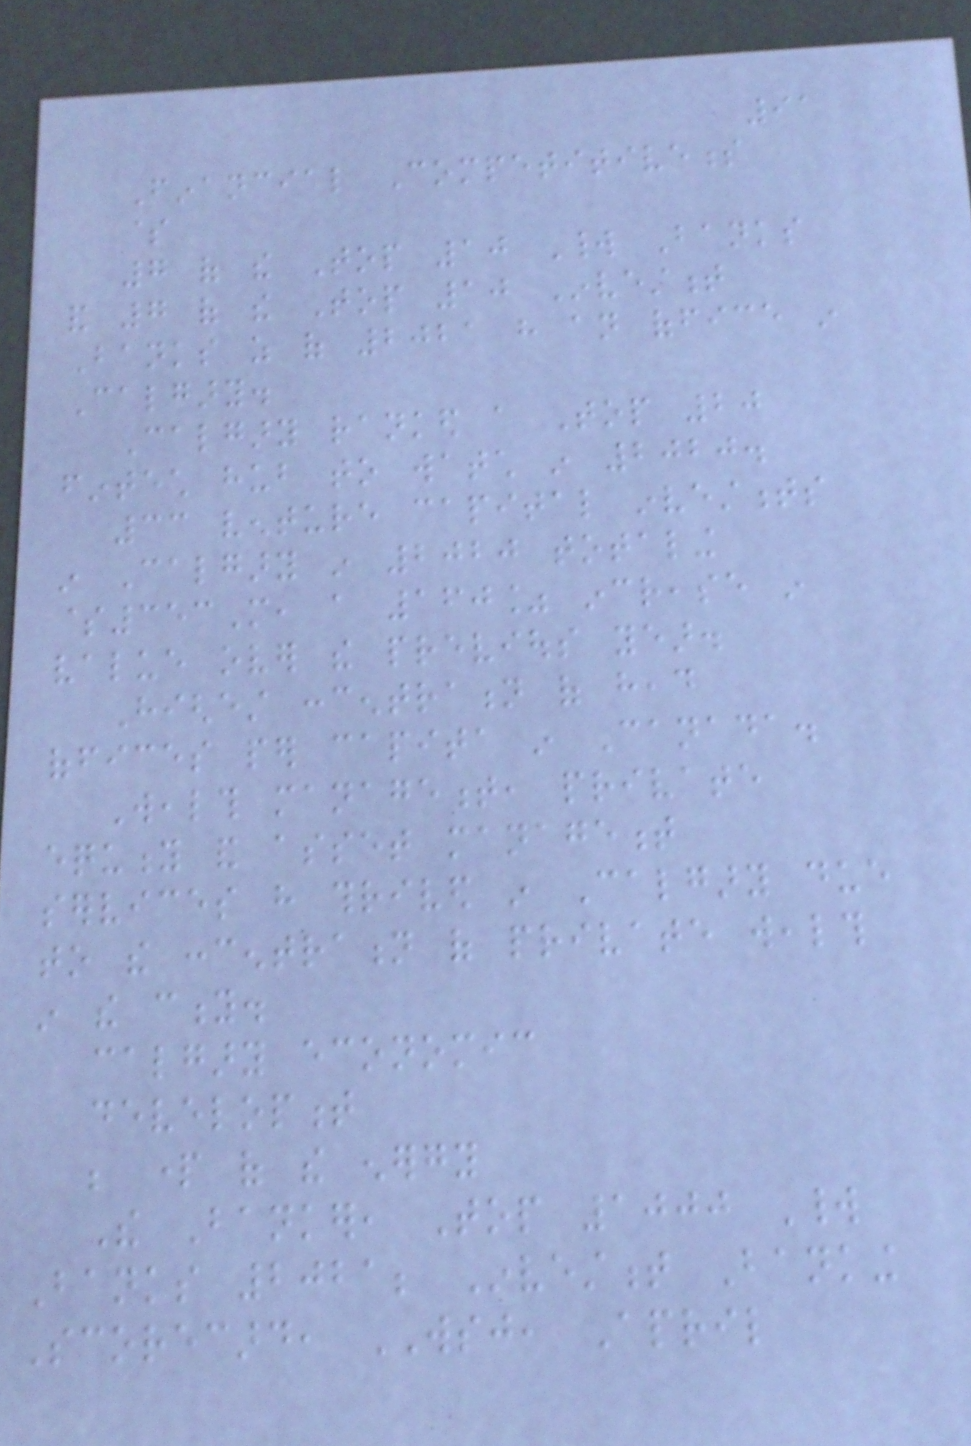91
Financial Competitiveness
$
7 of the Top 10 World Banks
and 7 of the Top 10 Investment
Banks as of 2021 have an office in
Calgary.
Calgary ranked a Top 20
fintech hub to watch in 2020.
33 venture capital investments
in Calgary in 2020 totaling
$353M, a 160% increase in
value over the previous year.
Highest concentration of head
offices per capita in Canada.
Wealth management, private
equity and asset management
services have thrived in Calgary due
to the concentration of private wealth
in the city.
calgary economic
development
be part of the energy
The Banker, Top 1000 World
Banks 2021; Investment Banking
Scorecard, WSJ, April
